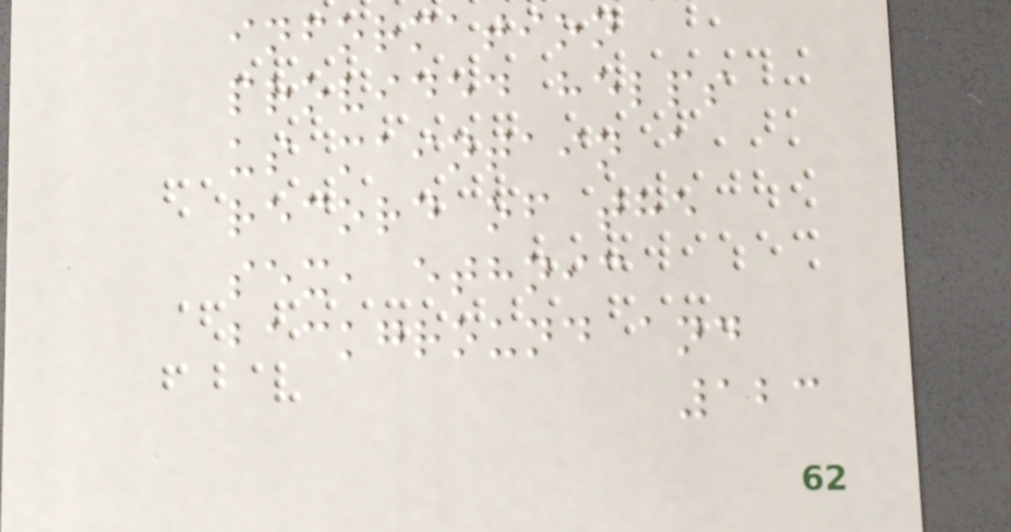information
provided helps
us maintain a
record of the
sex, ethnic
background and
123
